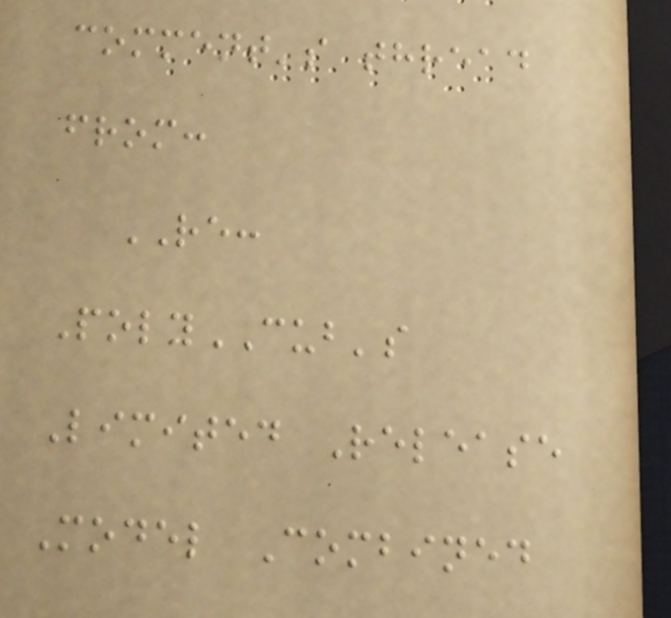comment's thread
from:
RE:
PolyCUB's
Limited Release
Model Combined
